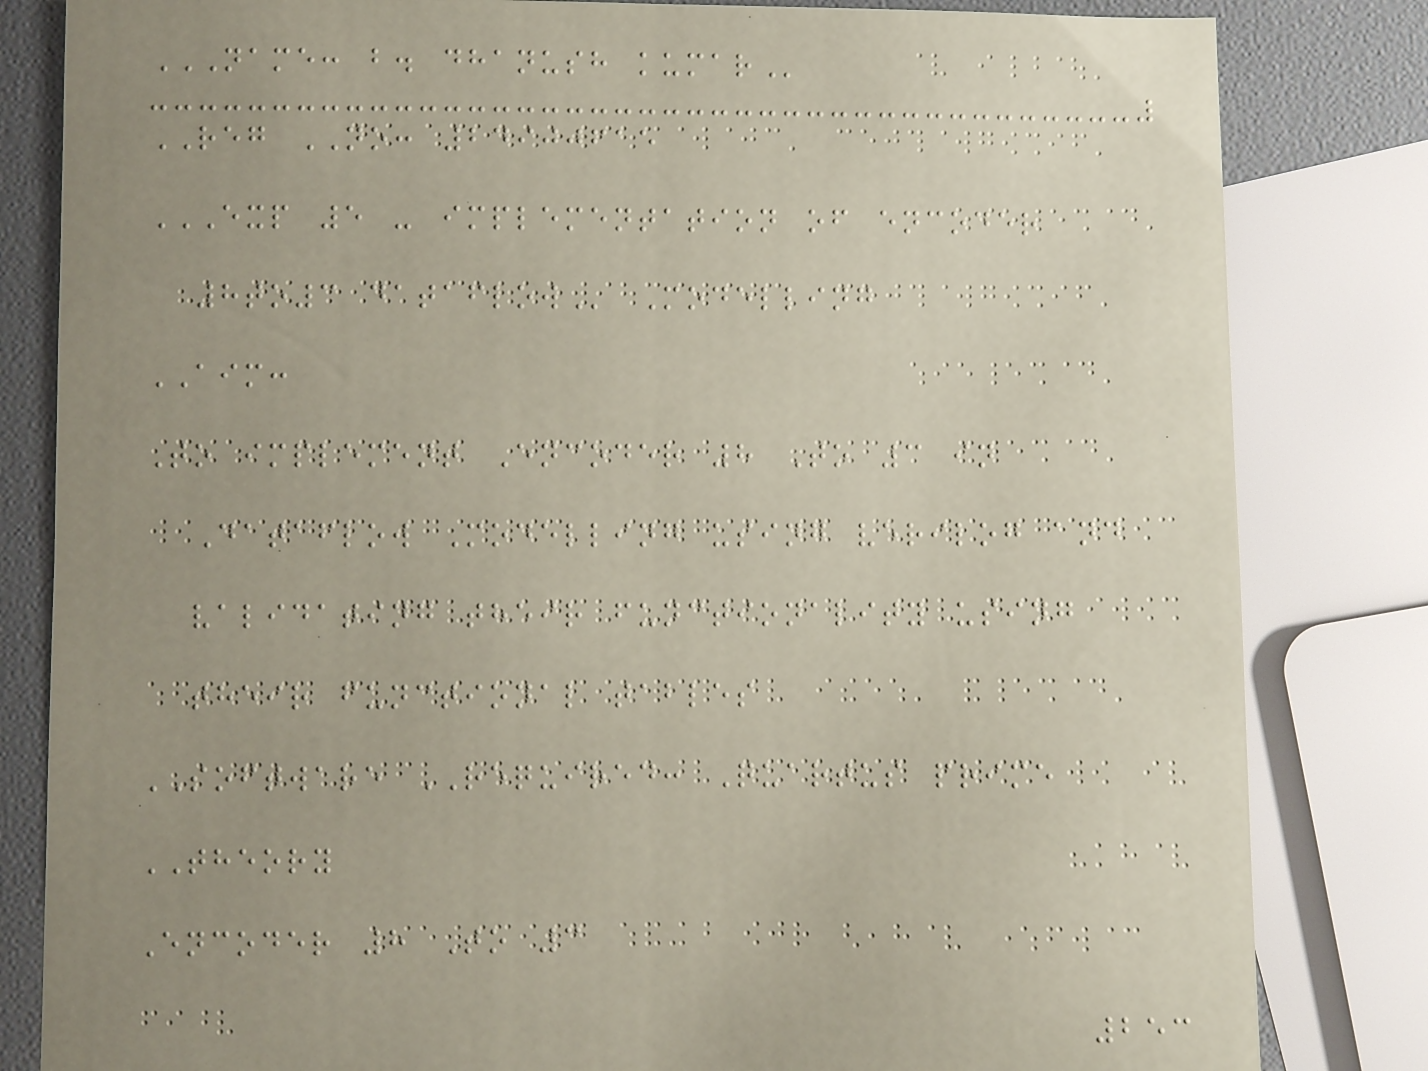NAME: B. DHANUSH KUMAR
REG NO: 24900615
EXP 5 - IMPLEMENTATION OF ENCODER
8TO3 DATAFLOW Modelling
AIM:
To implement Encoder 8 To 3 in
Dataflow Modelling using verilog and
validating their functionality using
their functional tables
SOFTWARE REQUIRED: Quartus prime
THEORY
Encoder 8 To 3
253
